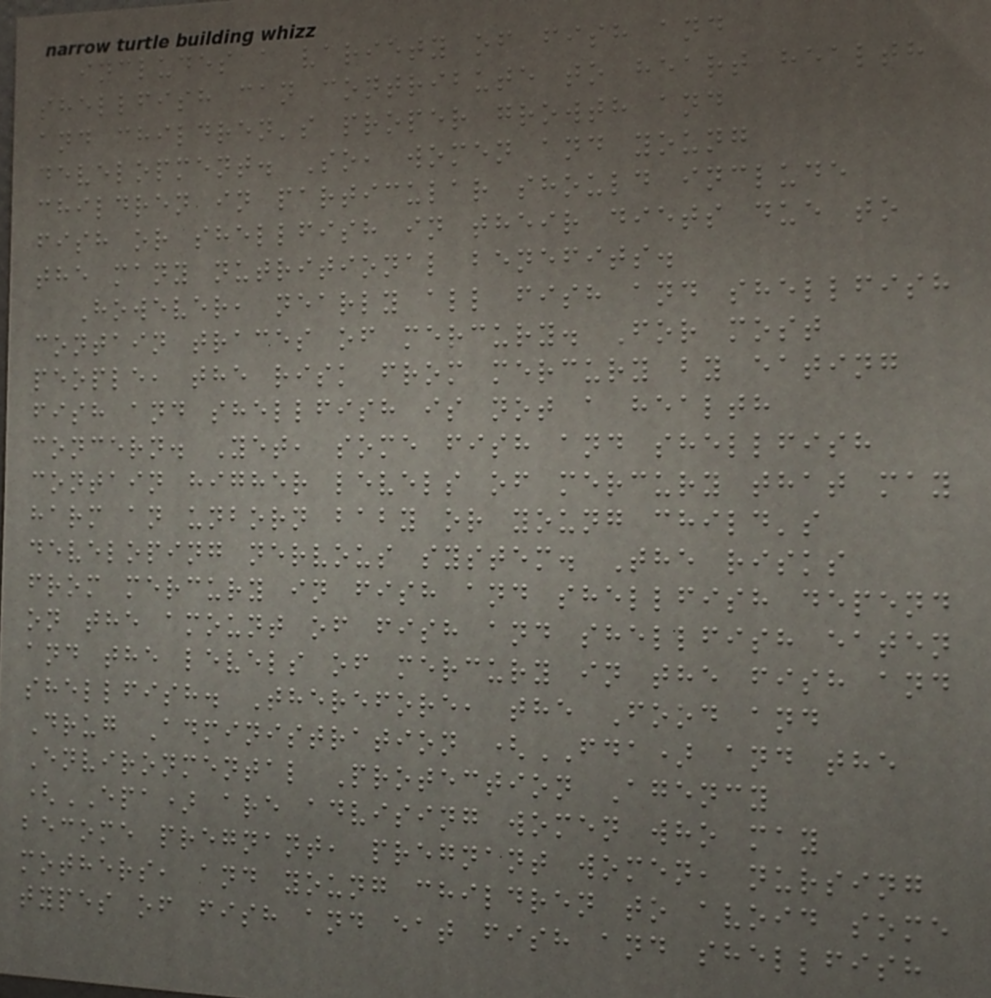includes a variety of fish and
shellfish can contribute to heart health
and children's proper growth and
development. So, women and young
children in particular should include
fish or shellfish in their diets due to
the many nutritional benefits.
However, nearly all fish and shellfish
contain traces of mercury. For most
people, the risk from mercury by eating
fish and shellfish is not a health
concern. Yet, some fish and shellfish
contain higher levels of mercury that may
harm an unborn baby or young child's
developing nervous system. The risks
from mercury in fish and shellfish depend
on the amount of fish and shellfish eaten
and the levels of mercury in the fish and
shellfish. Therefore, the Food and
Drug Administration (FDA) and the
Environmental Protection Agency
(EPA) are advising women who may
become pregnant, pregnant women, nursing
mothers, and young children to avoid some
types of fish and eat fish and shellfish
